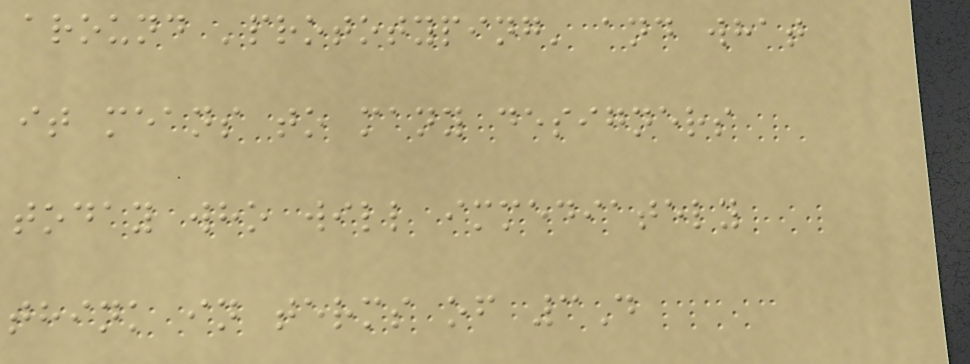around 'prototyping' and what
it means to many designers
today who will immediately
think in terms of 3D
